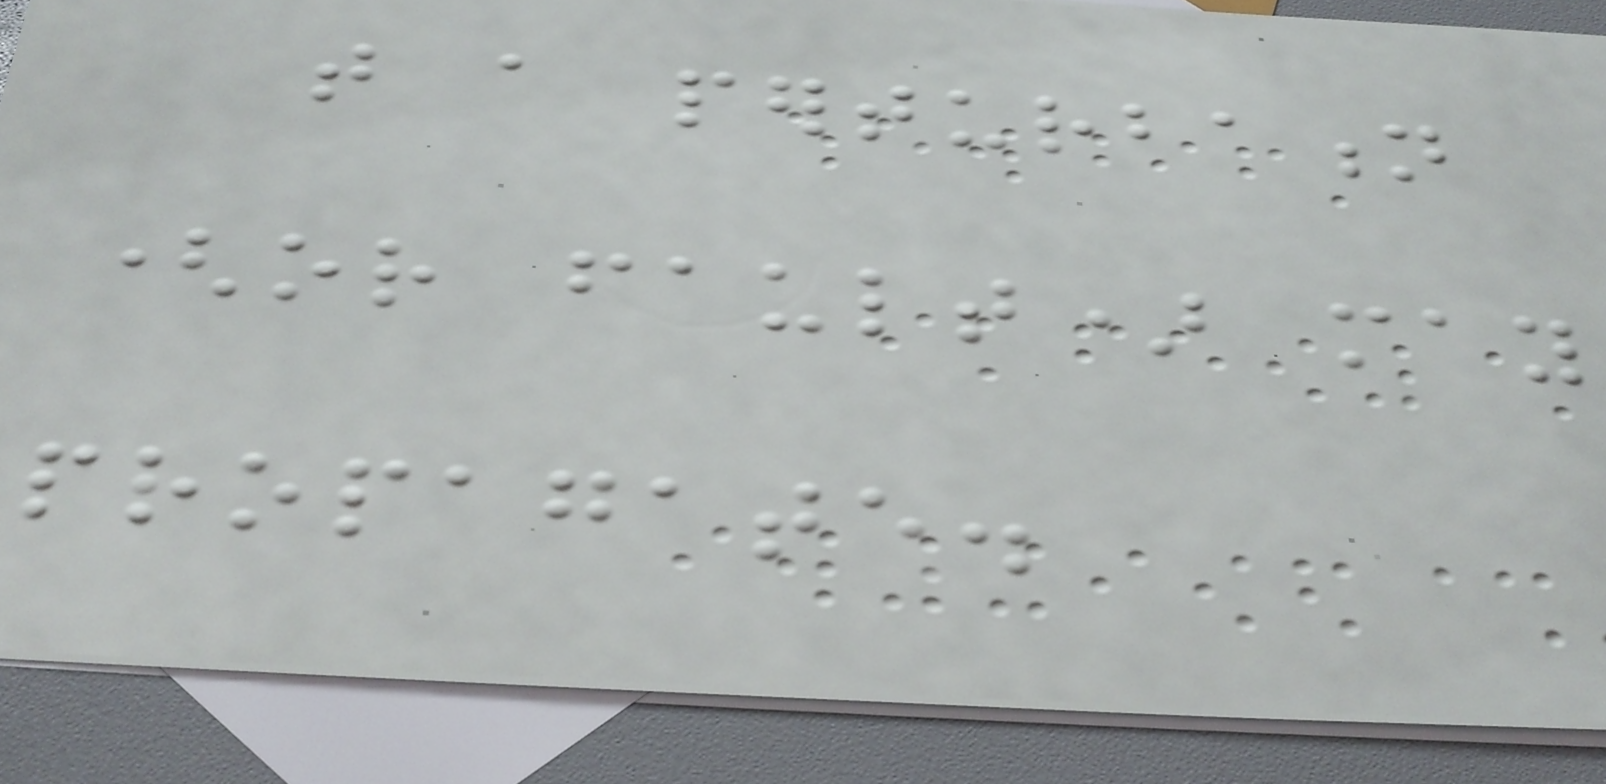that a perturbation
(or fault) may
propagate.
